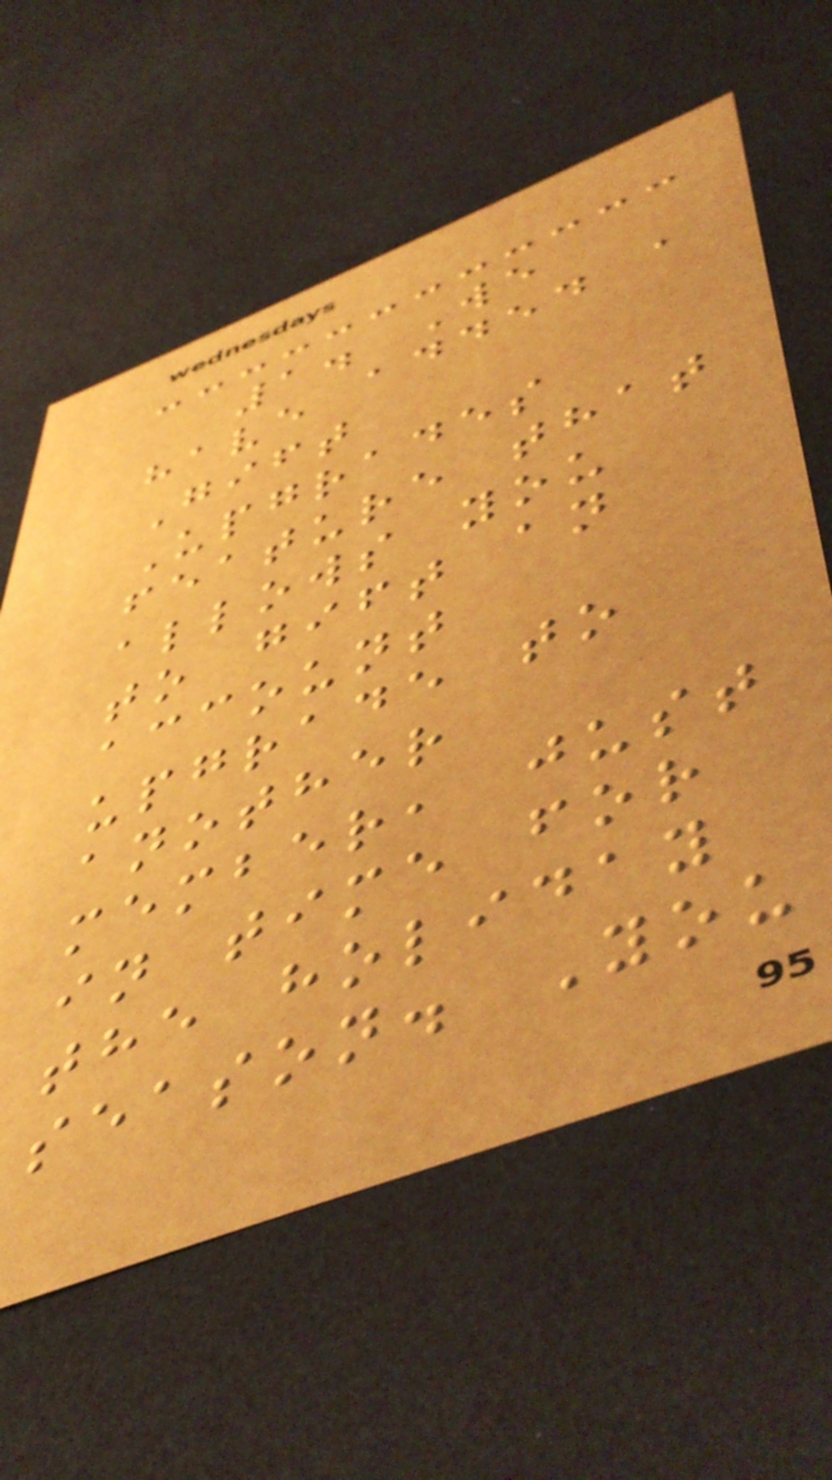1. We
have added a
Gift
Upgrades
feature that
allows you
to gift an
account
upgrade to
another
member, just
in time for
the holiday
season. You
